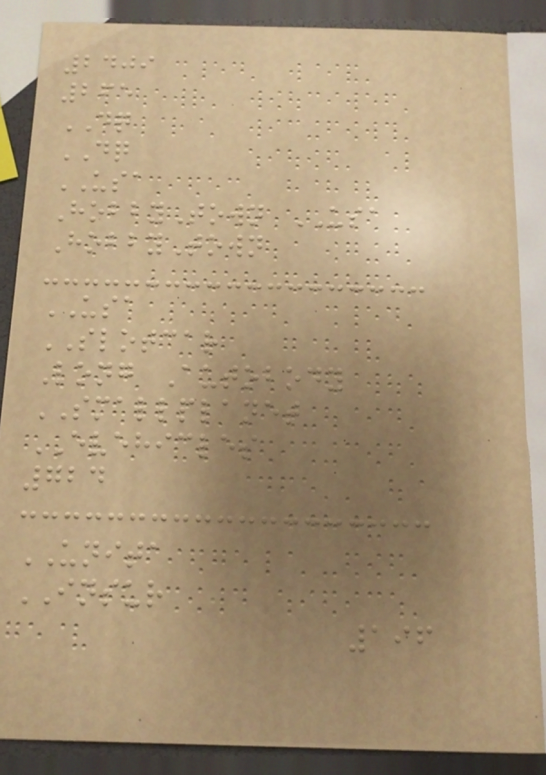2409
265
DQ
DQ
USA
HobbyTown USA
HobbyTown
USA
SLOTCAR
Long Autobody
SMALLPLANET
EVEHICLES
724
UNITA
INSUR
196
